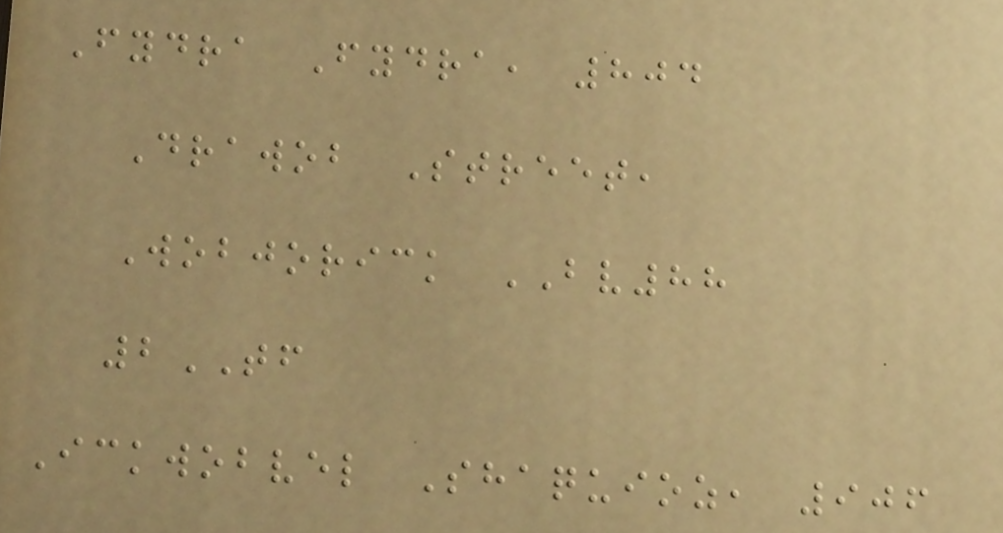Fydra Fydra, 804
Drawob Street,
Wobjorick BV88
2TF
Ickwobvel Shaquioz, 906
